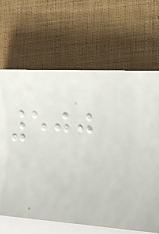500
